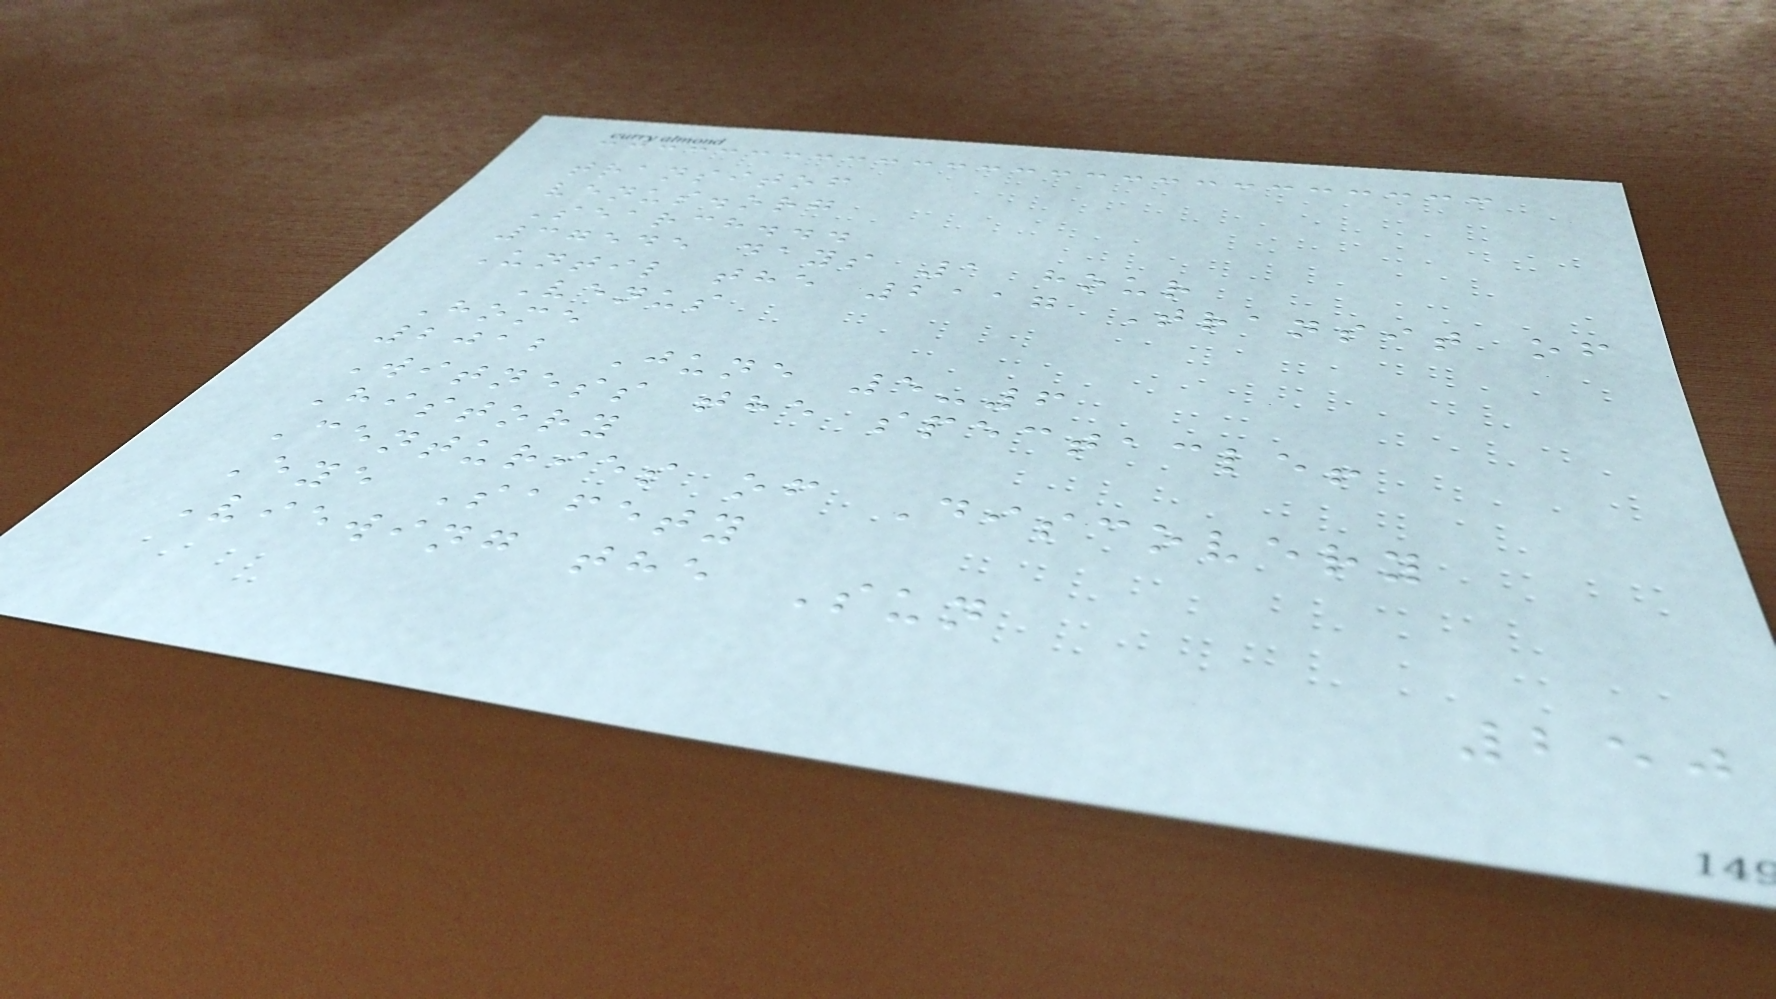transitof
venus.org
Search...
37545 days 1 hour
Until the 2117 Transit of
Venus
Home
2012 June 5-6
Witness the spectacle!
History
Centuries of Discovery
Eye Safety
Viewing the Sun
250
